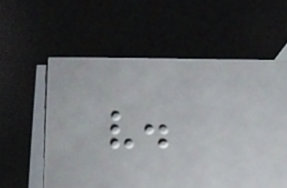v.
